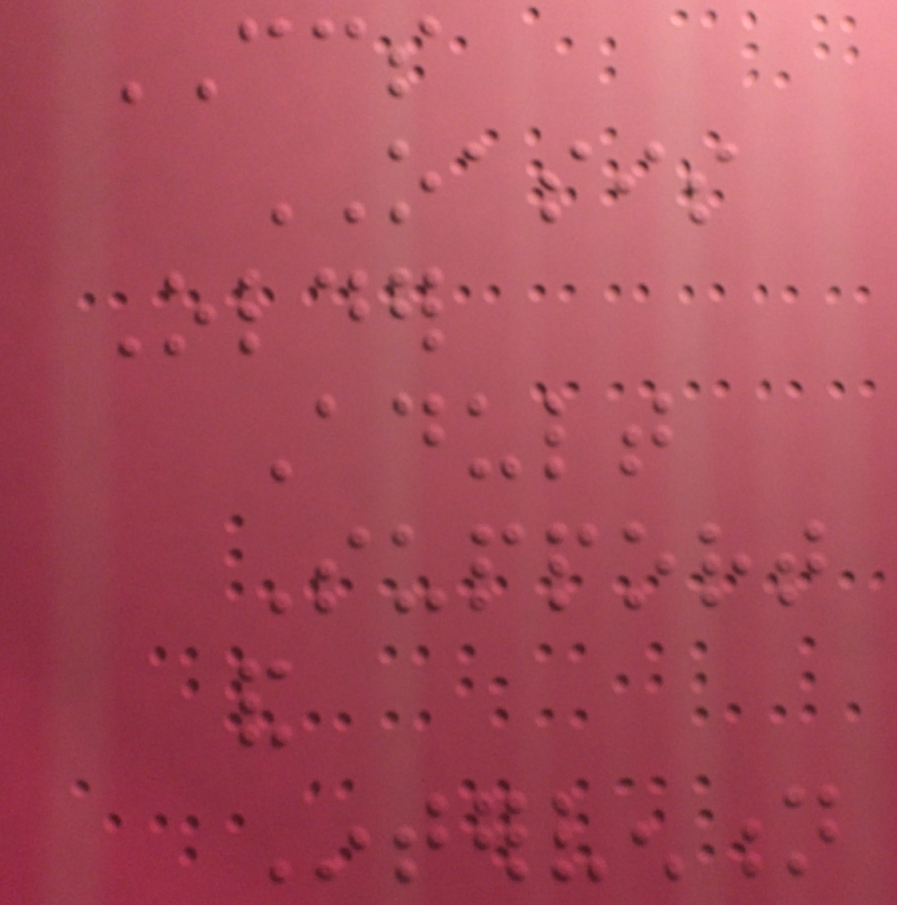CCS
OASIS
Older
Adult
Support
and
Intervention
